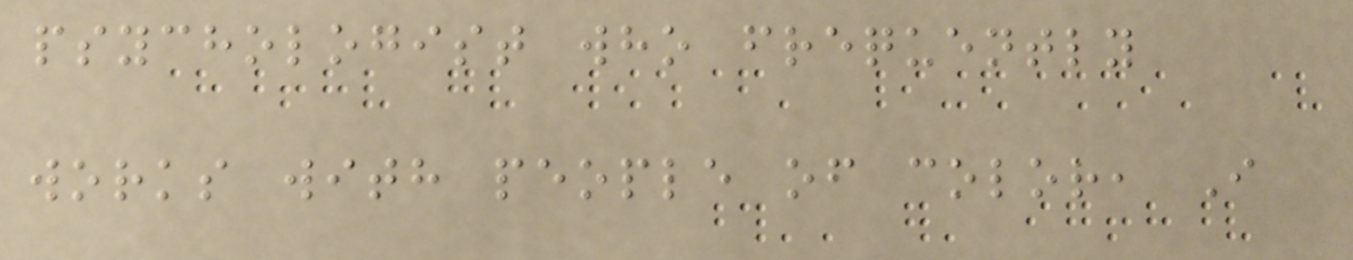psychologist who frequently
works with people of color, I
